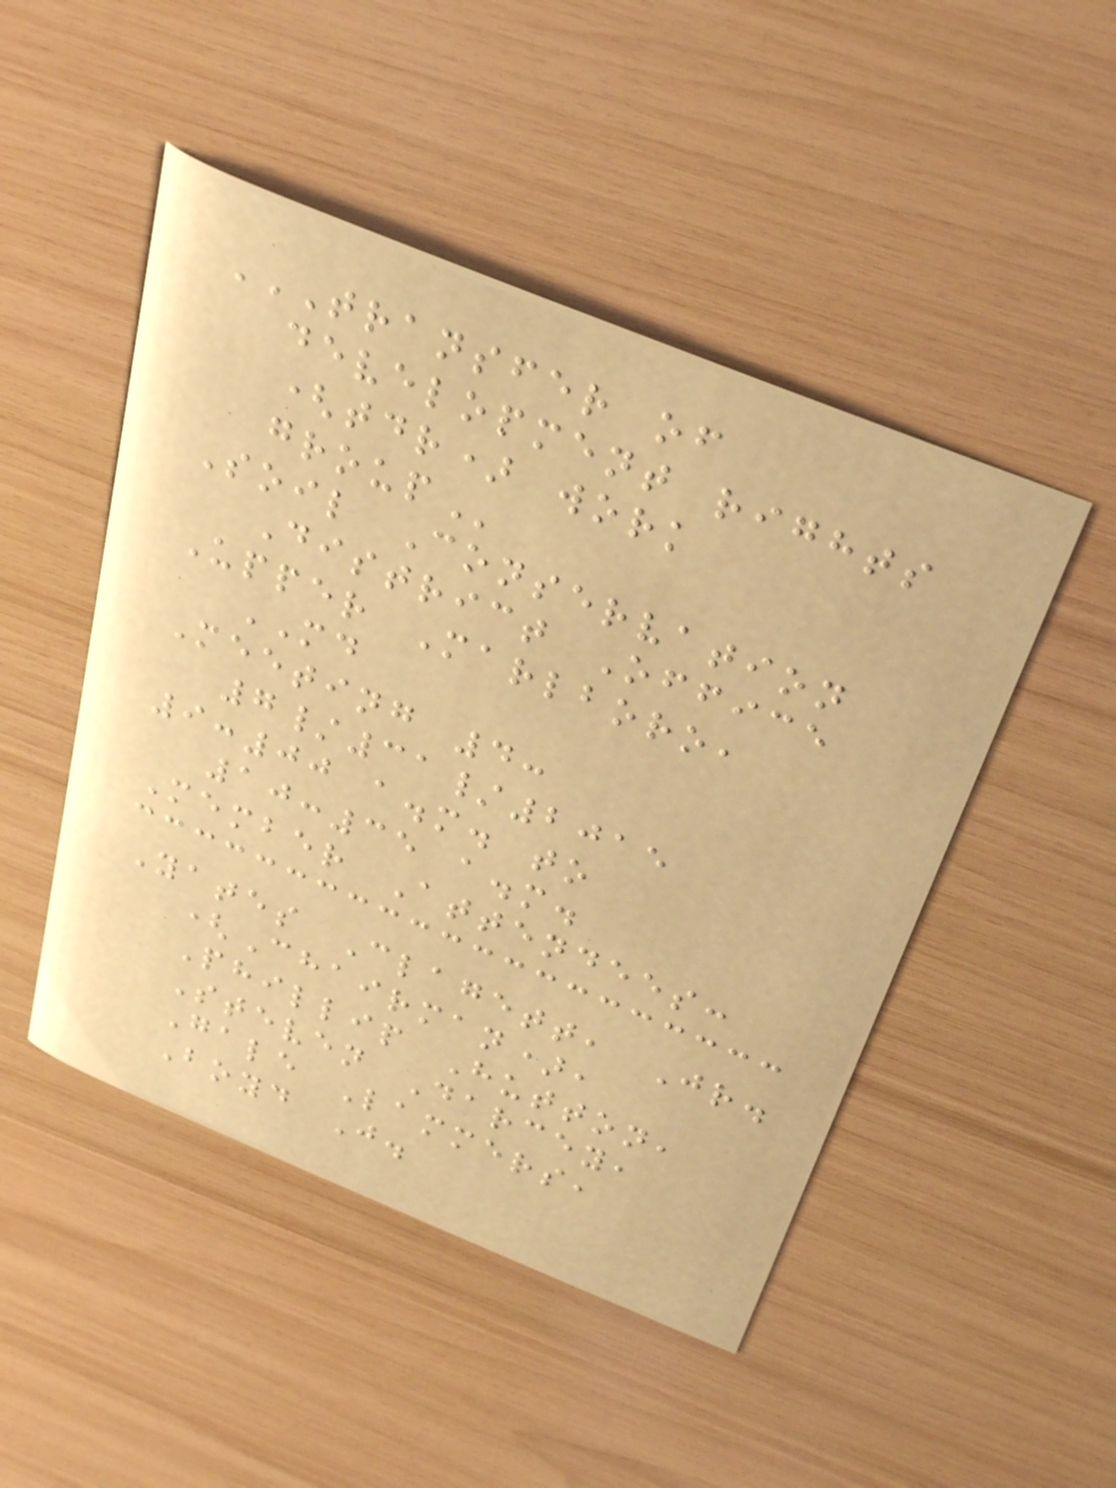TRANSFER OF
DEVELOPMENT RIGHTS
(TDR) WORK
GROUP
Soil Conservation
District Office
Upper Marlboro,
MD
Meeting 4:
7/31/2015
9:00 a.m. to
10:35 a.m.
Member Attendees:
Yates Clagett, Jr.
(Chairman),
Phillip Hutton,
Steven Darcey,
Gale Lammers,
Boyd J.
